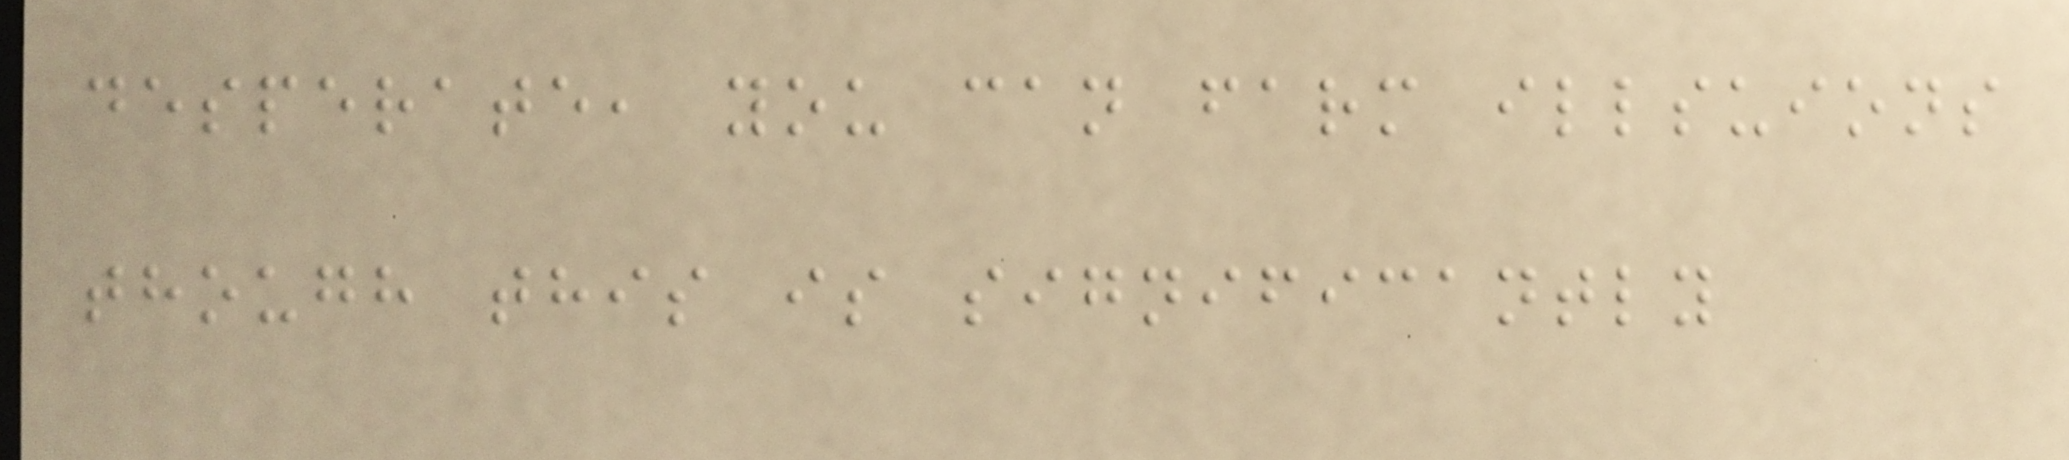desperate, you can farm illsuions
though this is significantly
